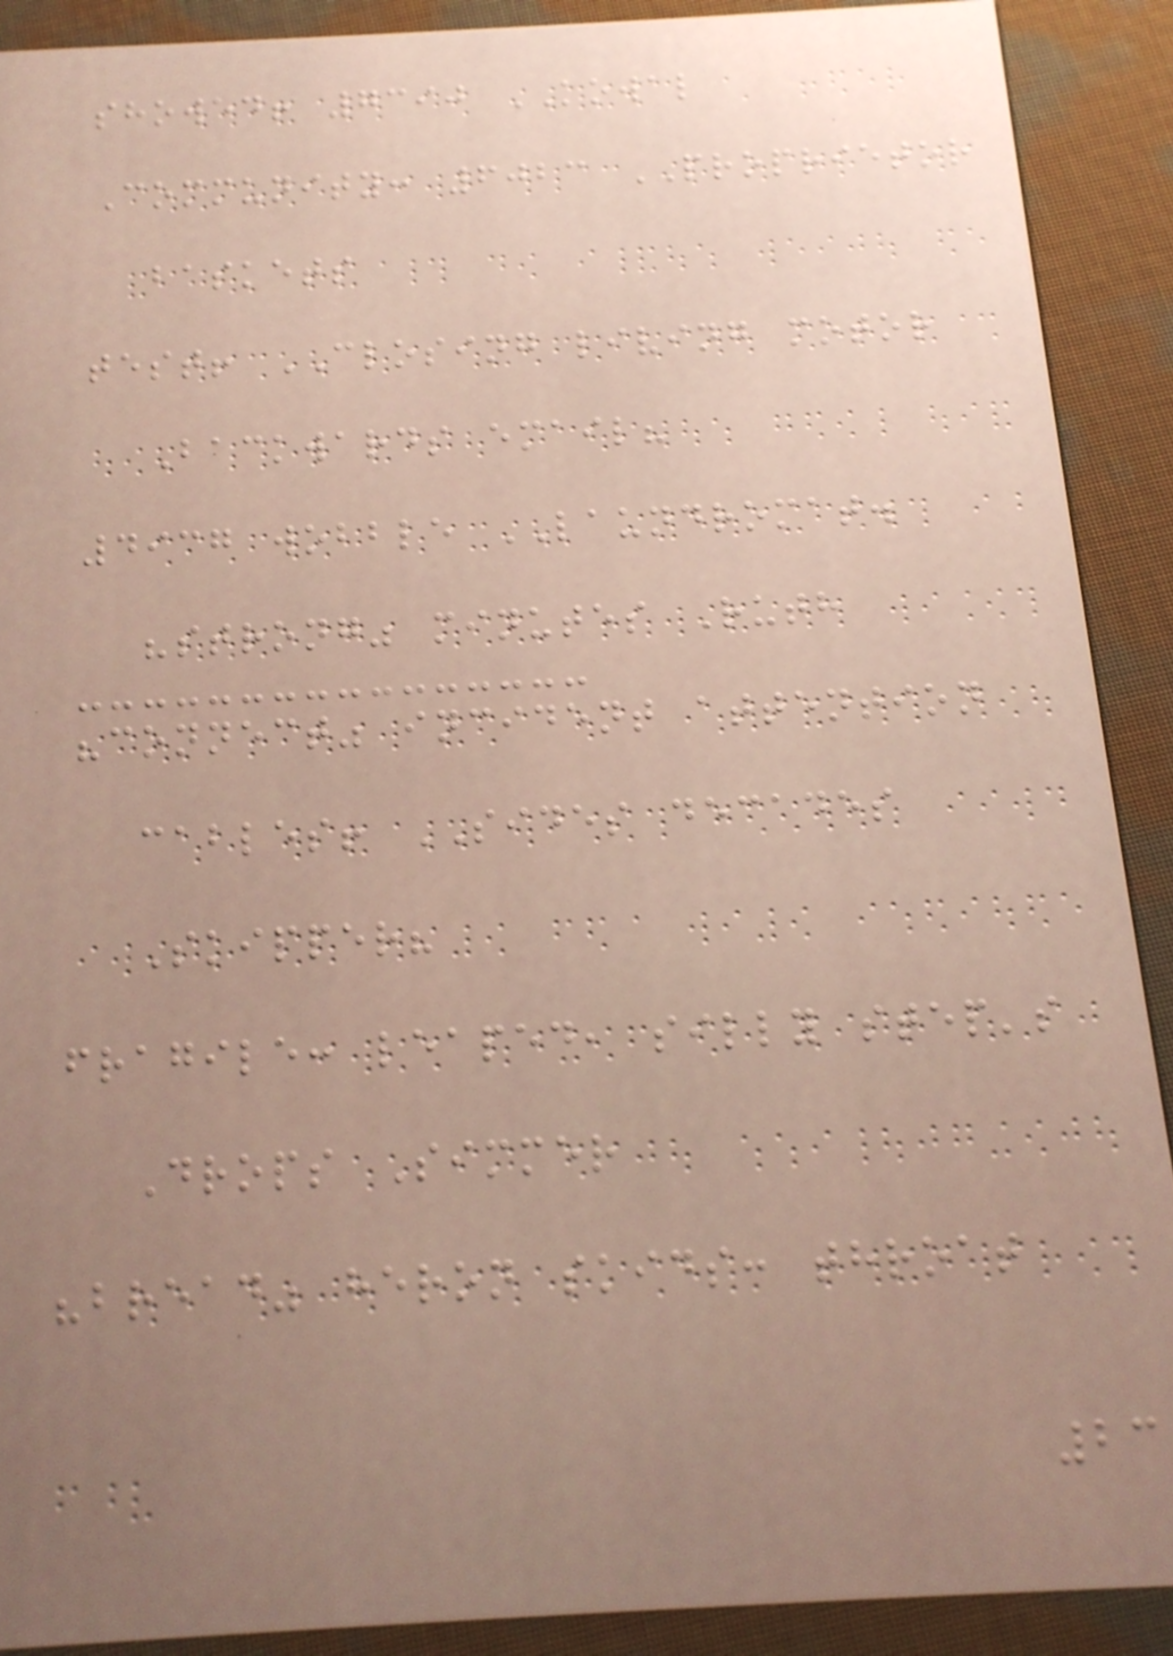showed! 7390 KOWAL
Community: 6023 PROPRIETOR
baskets
test! CLOSING living motor
Backwards email?
4937 wobble LAUNDROMAT.
"strong" minutes Ruth
"connect" incident attention
cables! SIDES decades
Skipper?
fragile: leaped, silly step's
Drops Simmer
"bread" heron skids: throat
23
